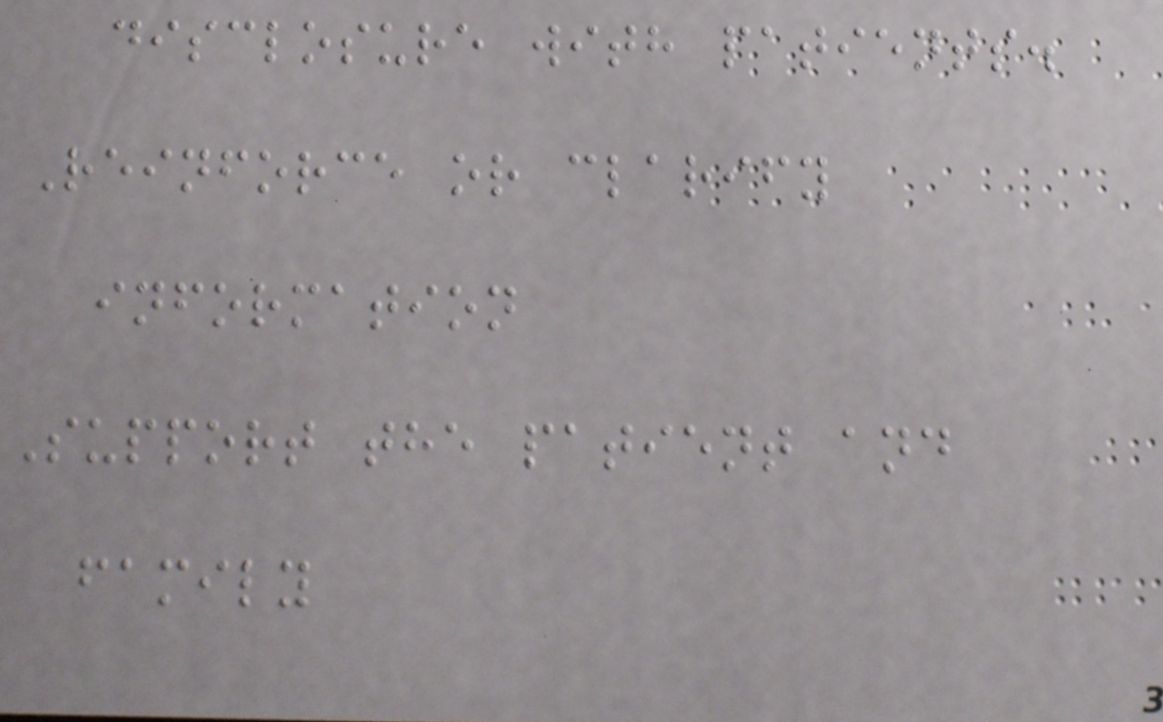disclosure with patients.
Reinforce or clarify
information
Support the patient and
family
